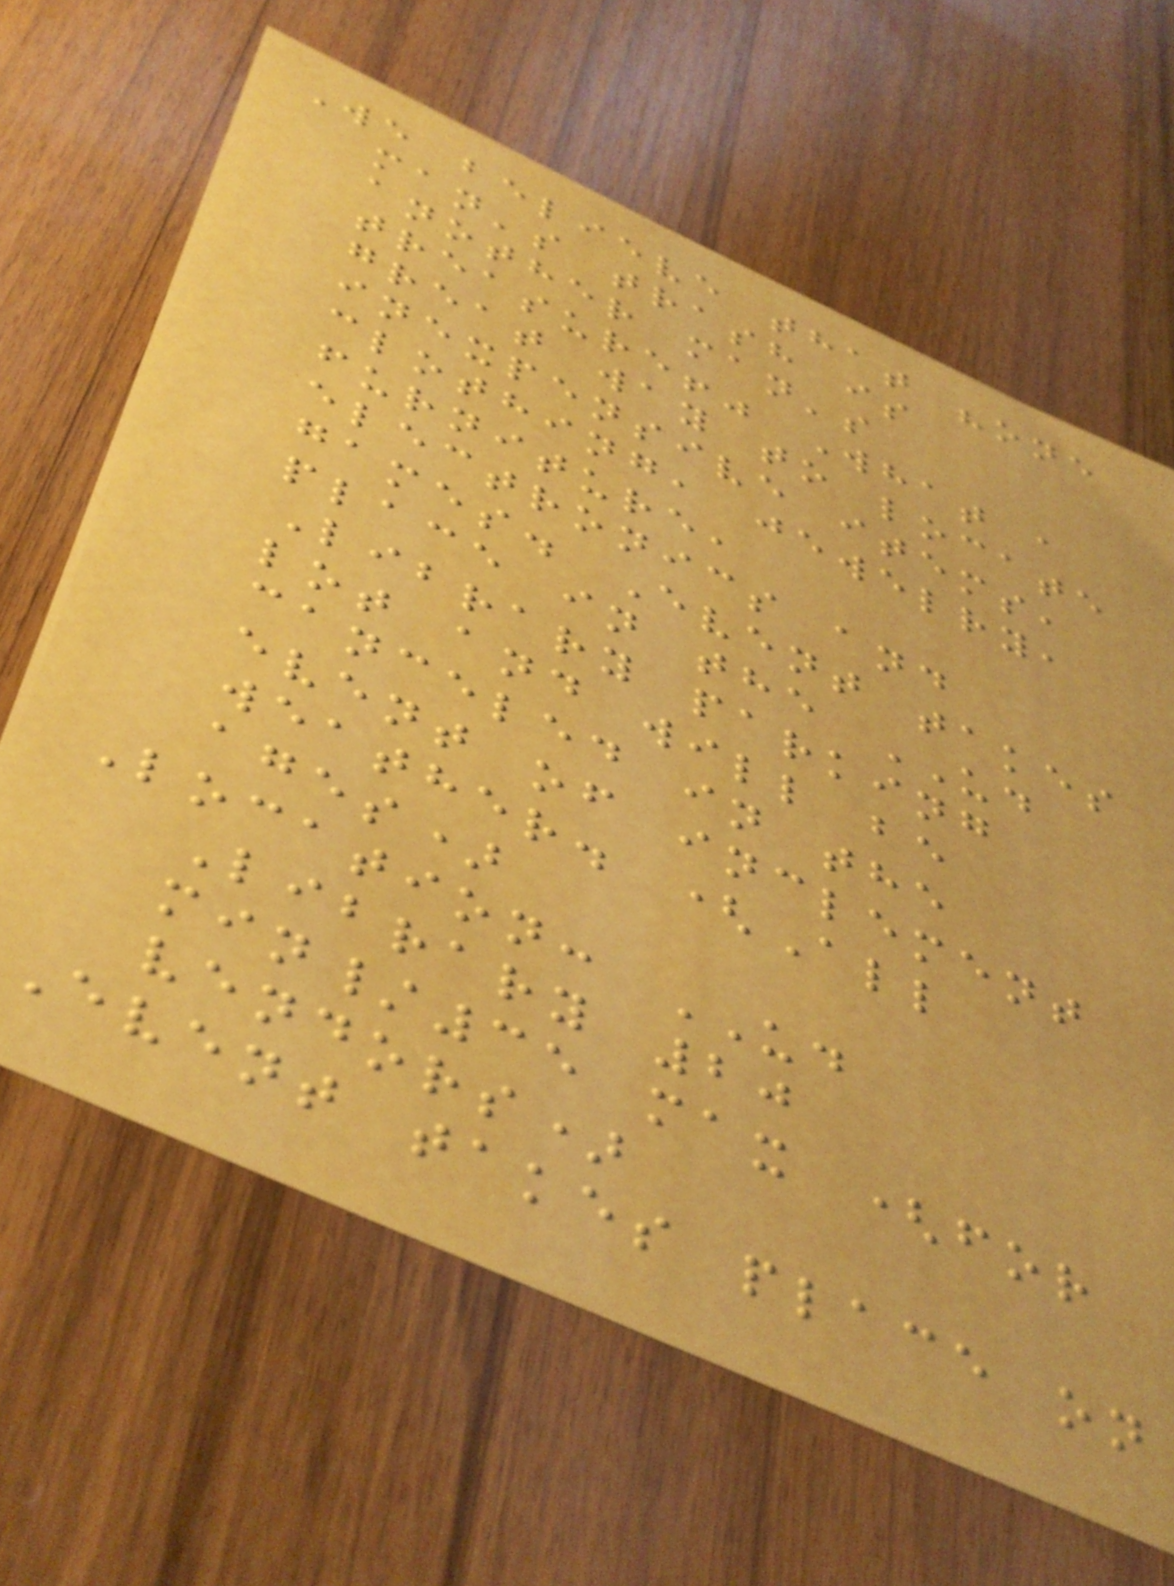We believe that "one
man's trash is
another man's
treasure!" What a
great way to locate
inexpensive items,
clothing, jewelry,
furniture,
electronics and
games. Event takes
place in the UD
Library parking
lot and will be
canceled in the
event of inclement
weather. (All
ages)
Location: UD
Library 20
min/35 max (for
vendors)
Event takes place on
